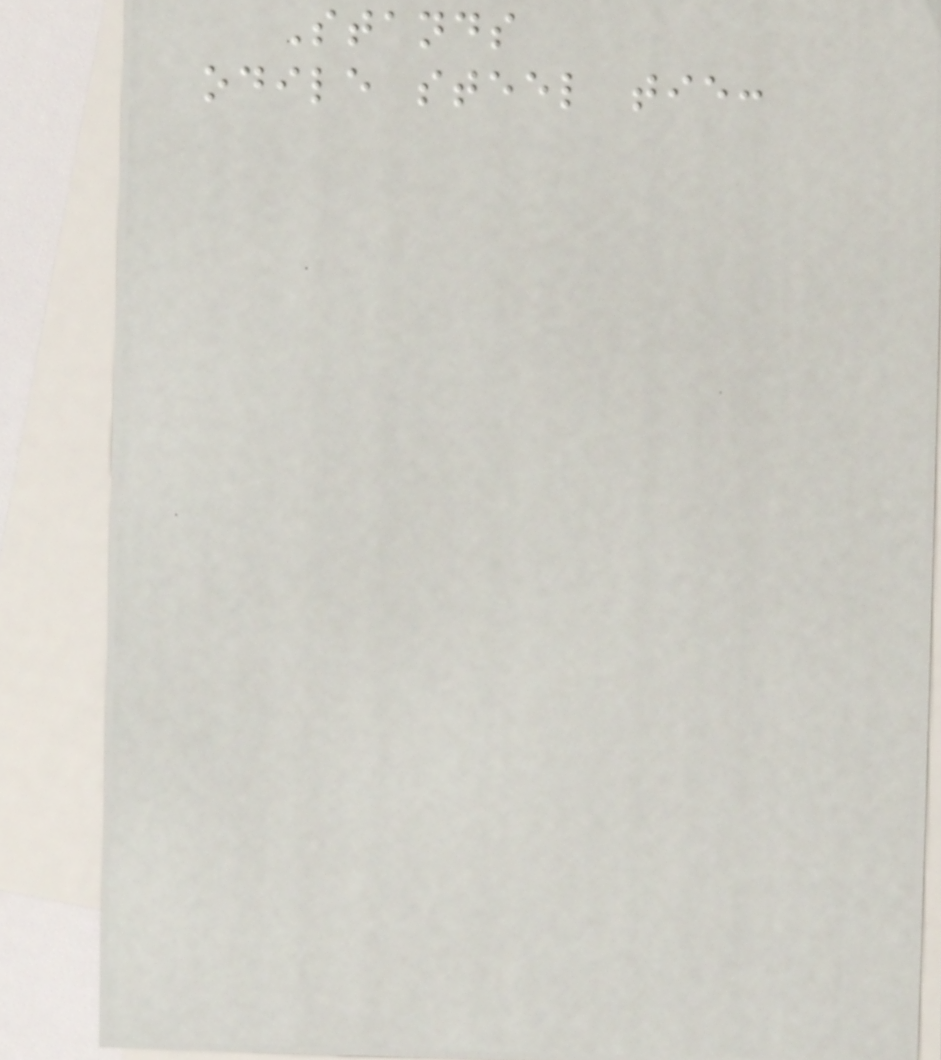Stands
odile steel tie:
